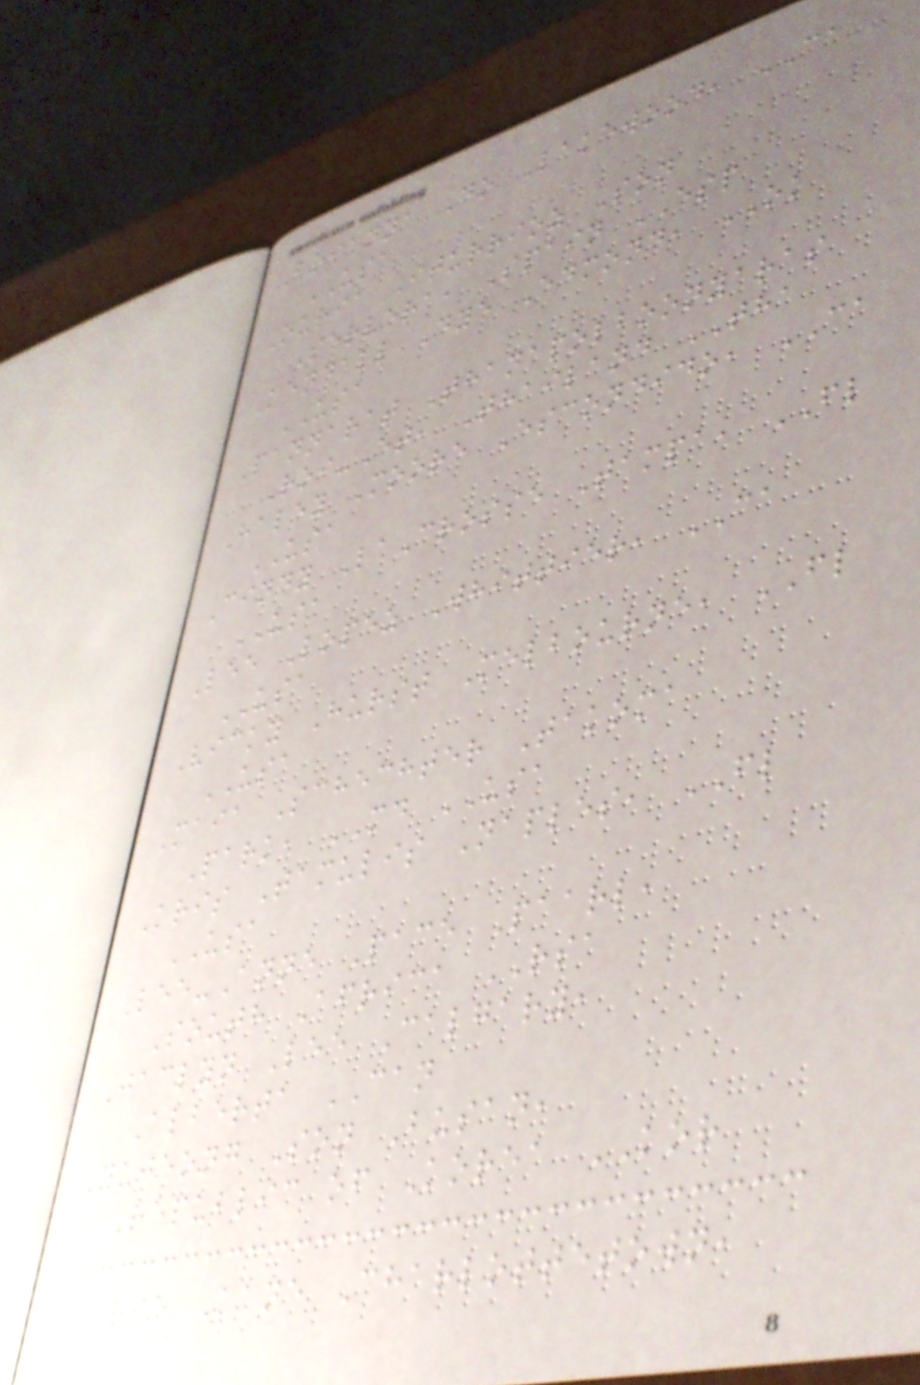Brianna Do Lakewood, CA
USA
Nuria Iturrioz Son
Servera, Spain ESP
Kendall Dye Edmond, OK
USA
Pannarat Thanapolboonyaras
Roi-Et, Thailand THA
Haley Moore Escondido, CA
USA
Cindy LaCrosse Tampa, FL
USA
Lee Lopez Whittier, CA
USA
Vicky Hurst Melbourne, FL
USA
Maia Schechter Takoma
Park, MD USA
Kris Tamulis Naples, FL
USA
Lee-Anne Pace Paarl,
South Africa RSA
Jaclyn Lee Calgary,
Alberta CAN
Yujeong Son Busan,
Republic of Korea KOR
Lorie Kane Charlottetown,
